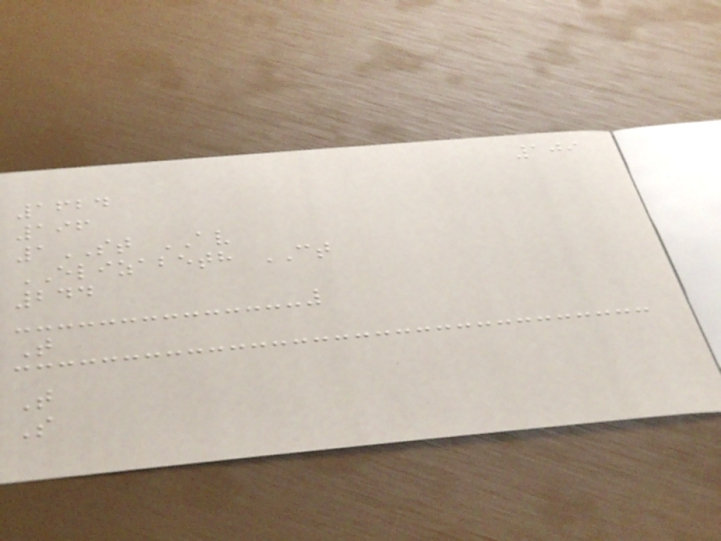109
1624
196
1ST AV
ELIZABETH CT
244
T
T
S
